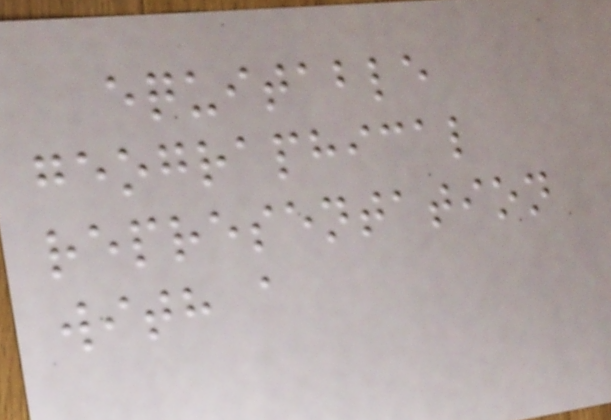equitable
geographical
representation
with a
